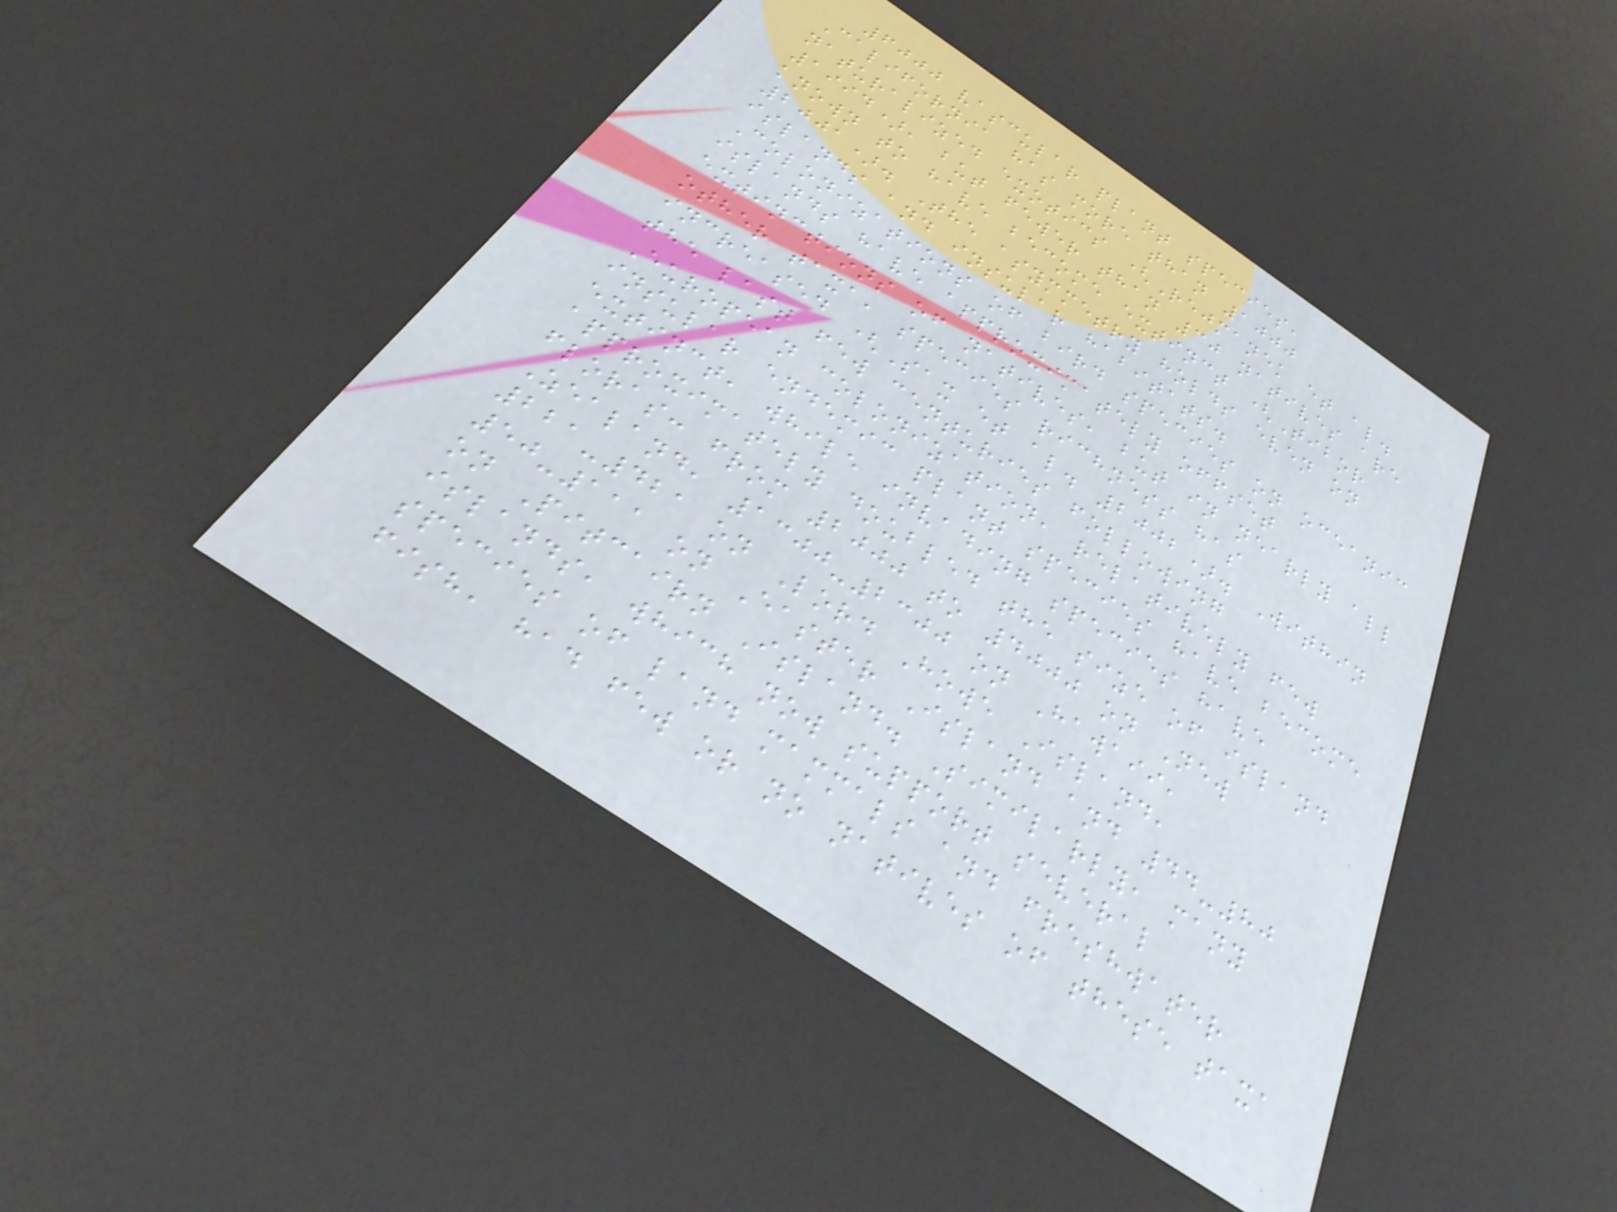6000 vascular plant species,
California has more than 1000
naturalized exotics (Rejmanek et al.
1994), but fewer than 30 natives are
known to have become extinct (Tibor
2001). The asymmetry holds even on
islands and insular habitats.
Colonizations of bird species on oceanic
islands have approximately offset
extinctions of natives, but in nearly all
other taxa, species richness has
increased (Sax et al. 2002). Within
the last few centuries following
European colonization, relatively few
insular endemic plant species have become
extinct, while invading species have
approximately doubled the size of island
floras: from 2000 to 4000 on New
Zealand, 1300-2300 on Hawaii,
221-421 on Lord Howe Island,
50-111 on Easter Island and 44-80
on Pitcairn Island. Similarly, many
islands, which now support several
species of land mammals and freshwater
fish, had few or no natives of these taxa
